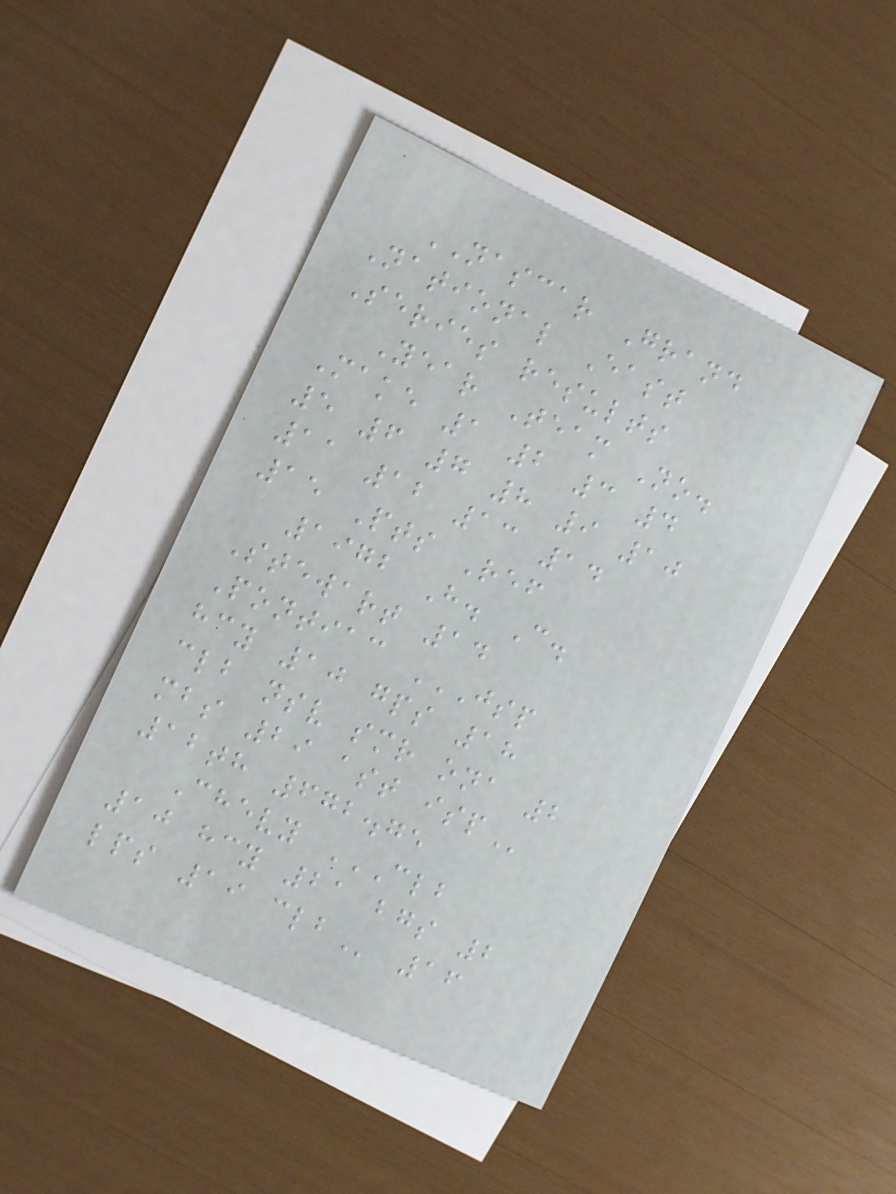NASCAR Grand
National East
Series results
Year Team No.
Make 1 2 3 4
5 6 7 8 9 10
11 12 13 14
15 Pts Ref
1972 H. C.
Stewart 14
Pontiac JSP
HCY 10 GPS 18
CLB NSV SMR ONA 2
MBS 29 AST ISP
12th 672.75
Chevy CLB
10 HCY 21 BGS 2
LPS 19 CLB 16
